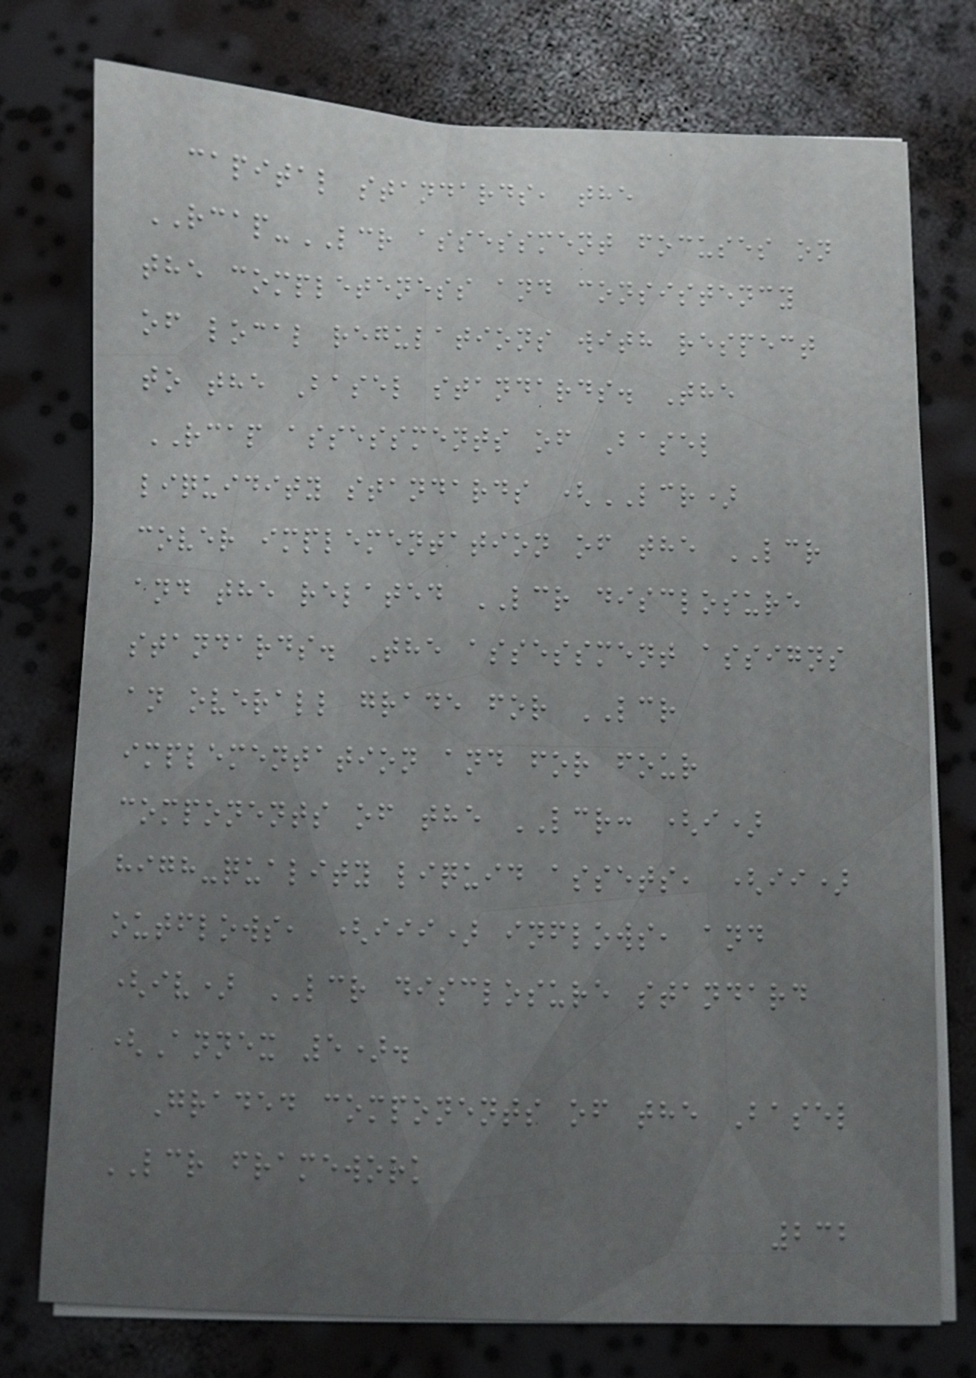capital standards, the
RCAP-LCR assessment focuses on
the completeness and consistency
of local regulations with respect
to the Basel standards. The
RCAP assessments of Basel
liquidity standards (LCR)
cover implementation of the LCR
and the related LCR disclosure
standards. The assessment assigns
an overall grade for LCR
implementation and for four
components of the LCR: (i)
high-quality liquid assets, (ii)
outflows, (iii) inflows, and
(iv) LCR disclosure standard
(Annex 5).
Graded components of the Basel
LCR framework
232
